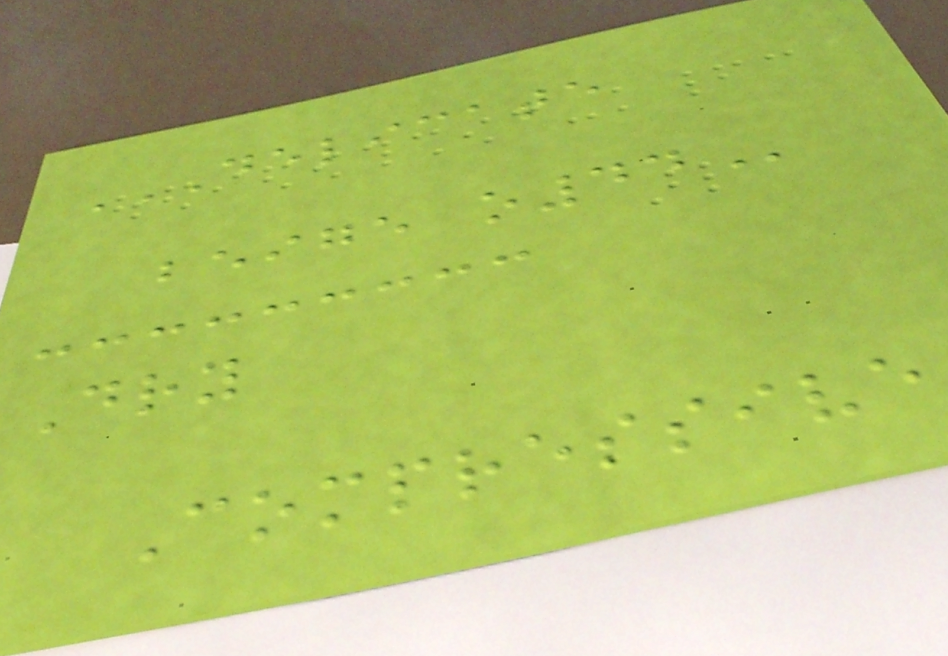DELICATE
BEIGE O44
Dry
Compressive
